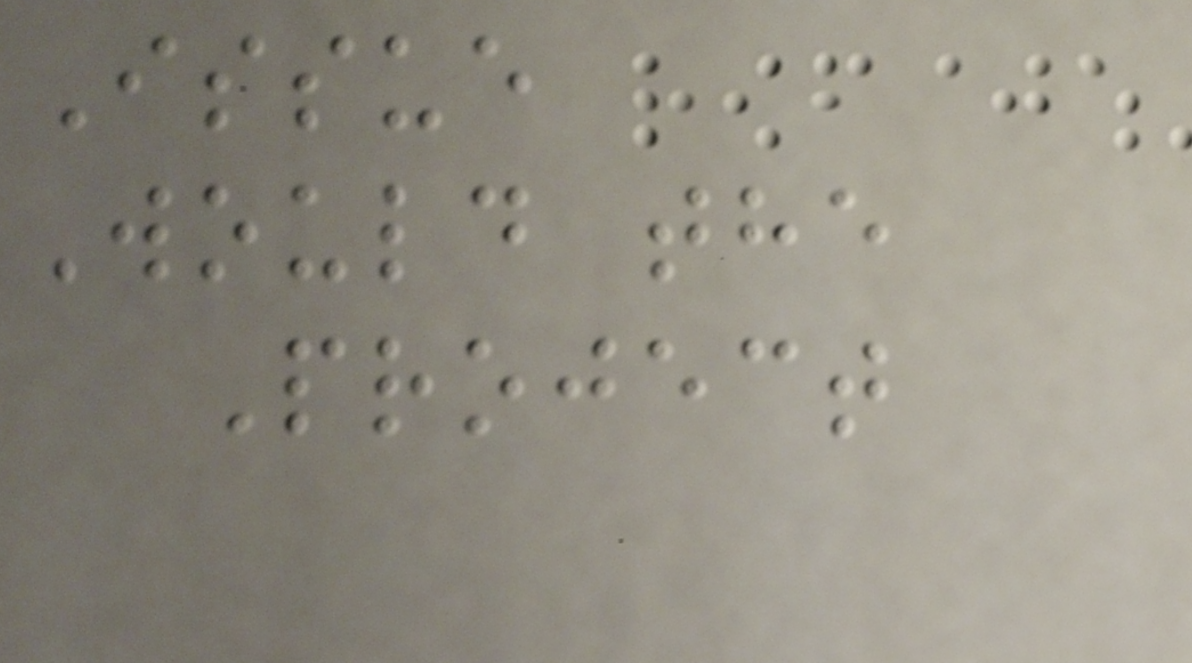Issue
Would the
Project
